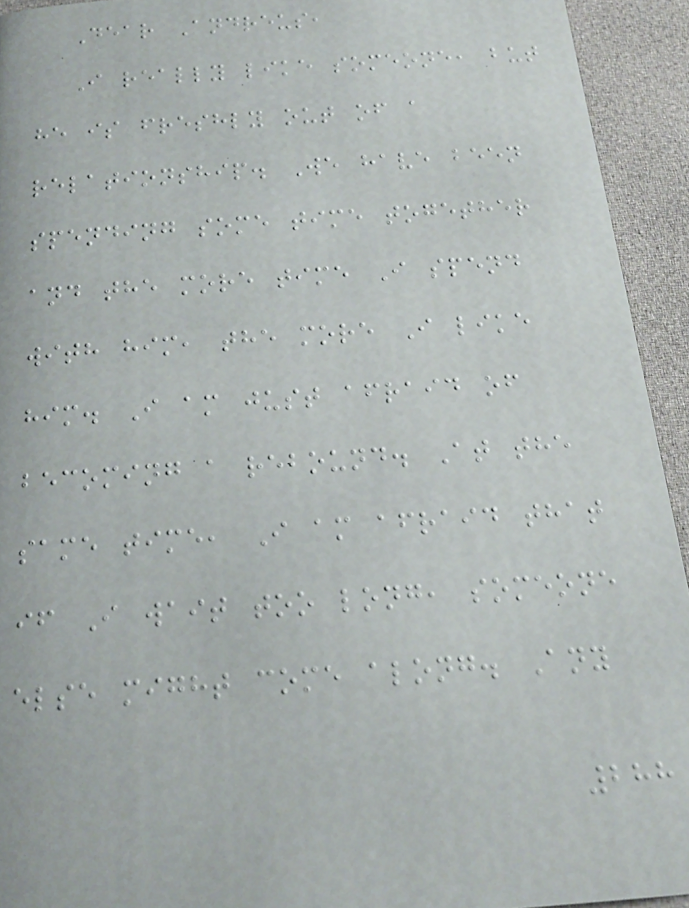Dear Andreus,
I really like someone, but
he is freshly out of a
relationship. We have been
spending some time together
and the more time I spend
with him, the more I like
him. I am just afraid of
becoming a rebound. At the
same time, I am afraid that
if I wait too long, someone
else might come along. Any
288
